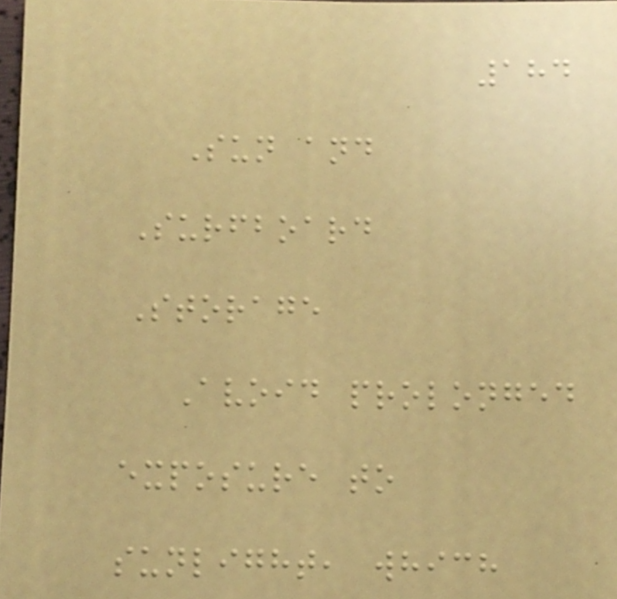184
Sun and
Surfboard
Storage
Avoid prolonged
exposure to
sunlight, which
